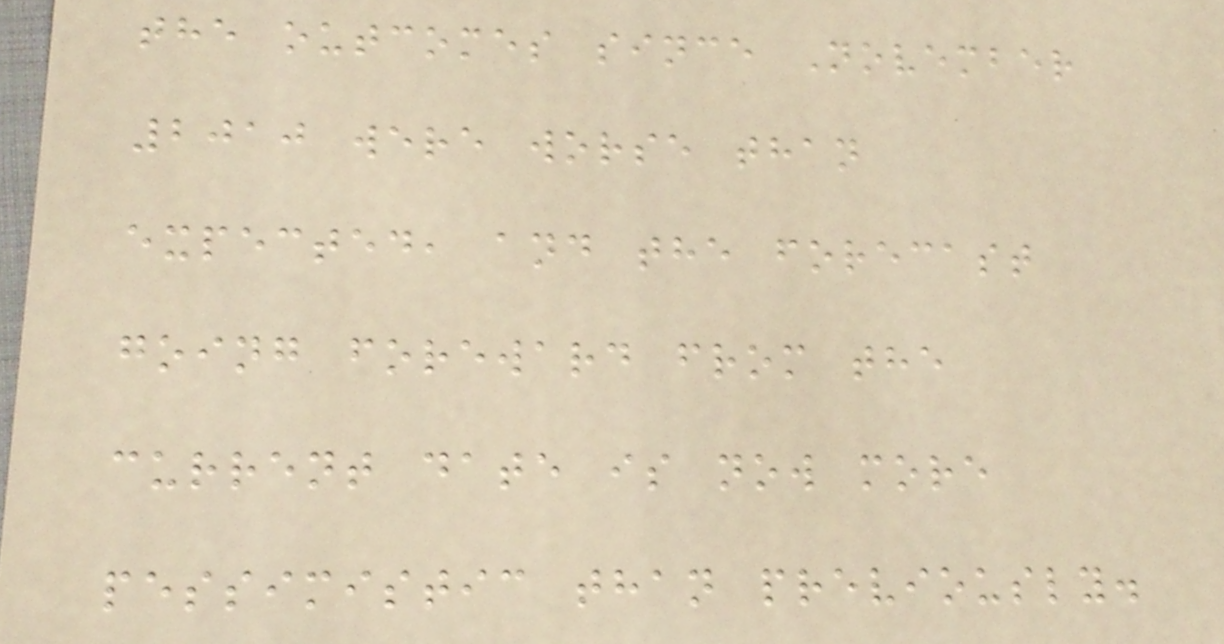the outcomes since November
2010 were worse than
expected, and the forecast
going foreward from the
current date is now more
pessimistic than previously.
